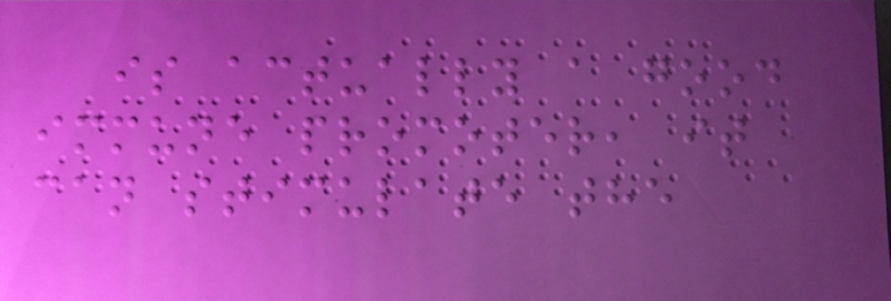is actually a good
immune promoter, it
can stimulate the
